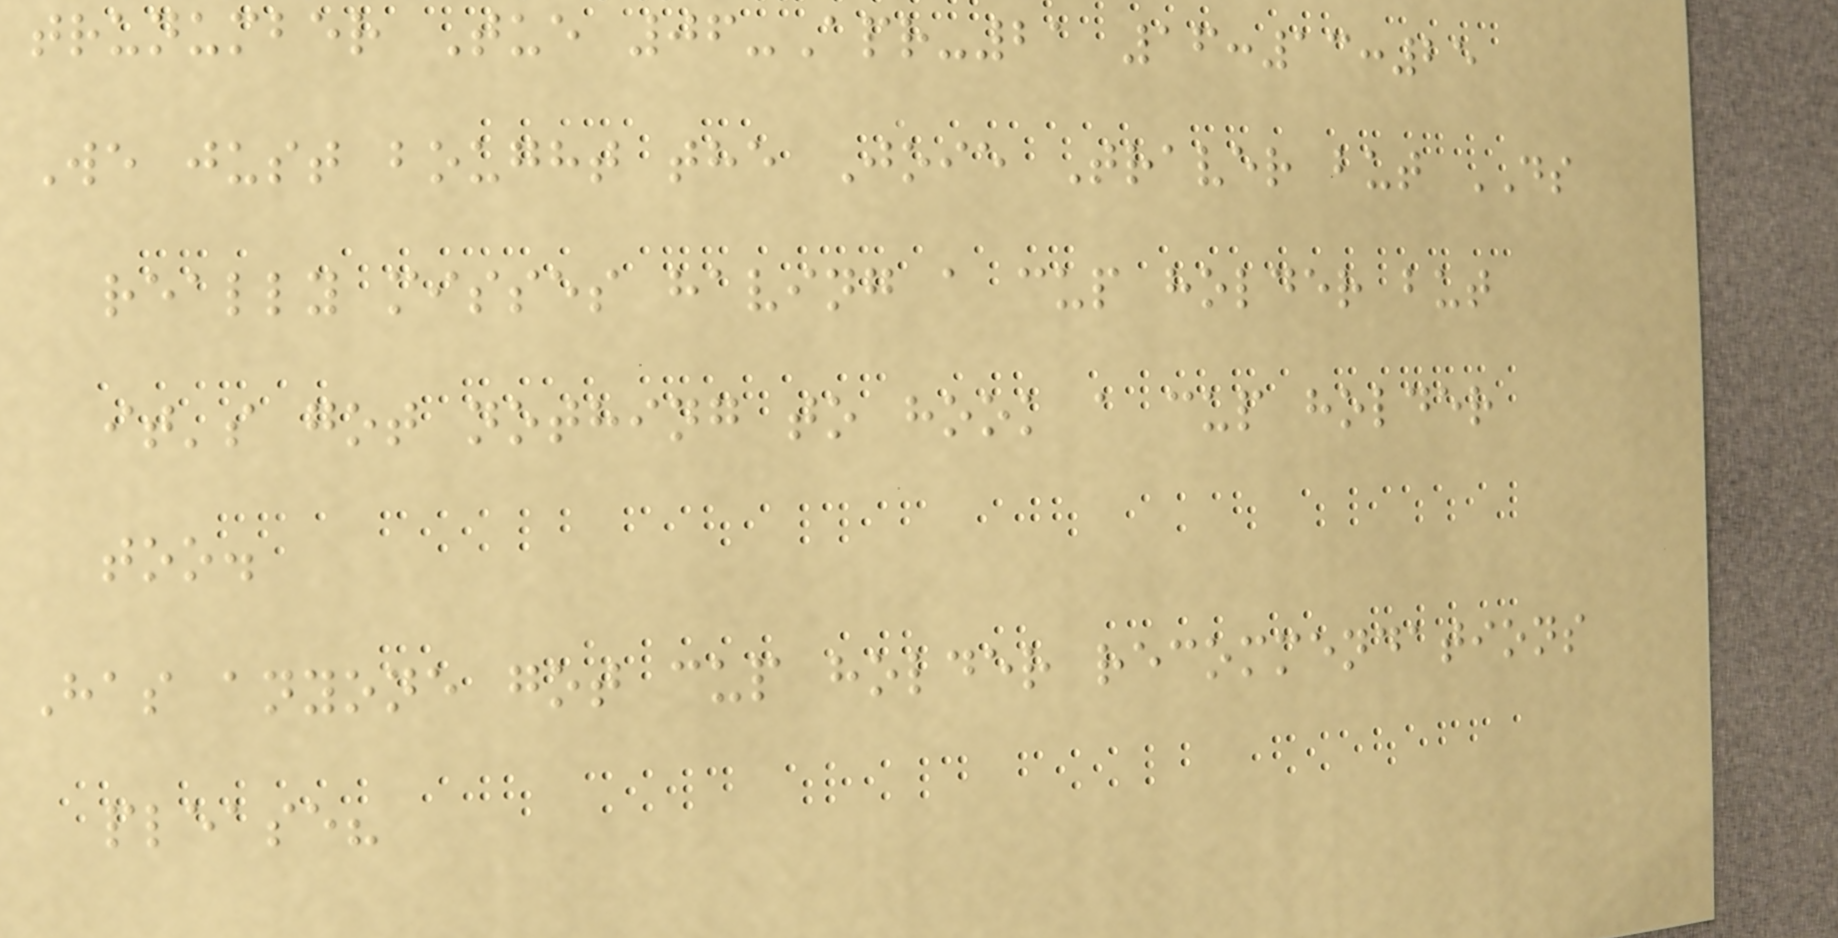trunumber Tue 06-Apr-21 16:13:25
We just bought the Joie Traver but DS
really misses having a cup holder but
it's got nothing to hook a cup holder
too.
Has anyone got cup holder recommendations
please?
